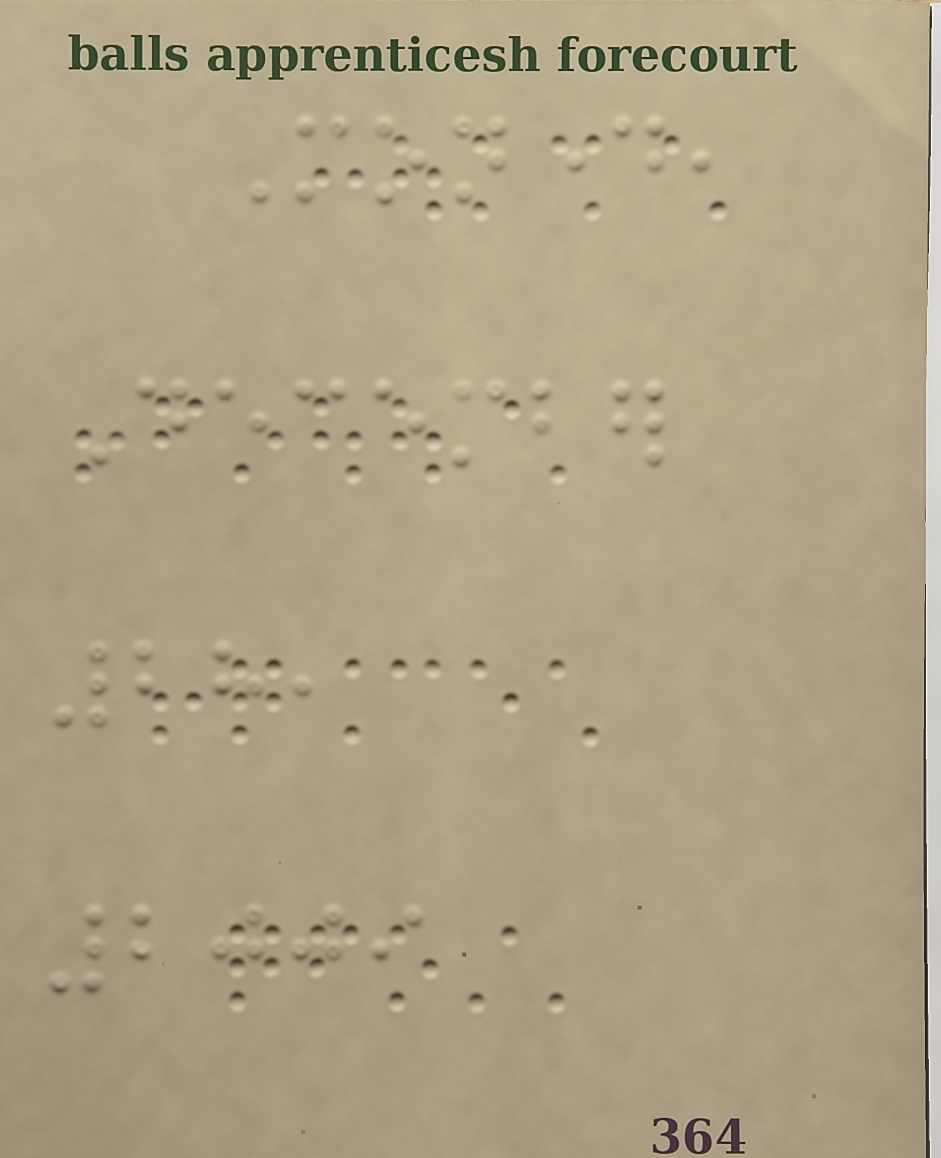Monday,
December
28,
2009
